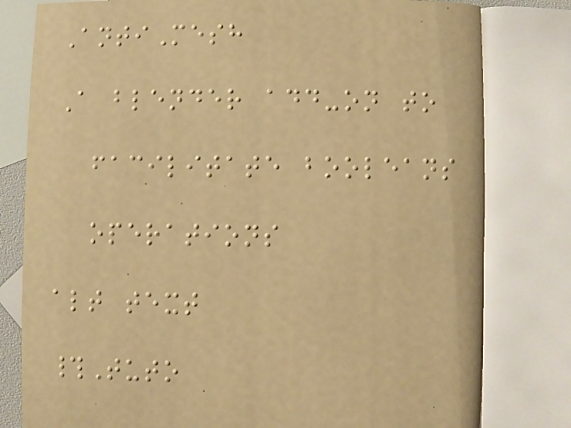AntiMesh
A blender add-on to
facilitate booleans
operations
alt text
#Tuto
